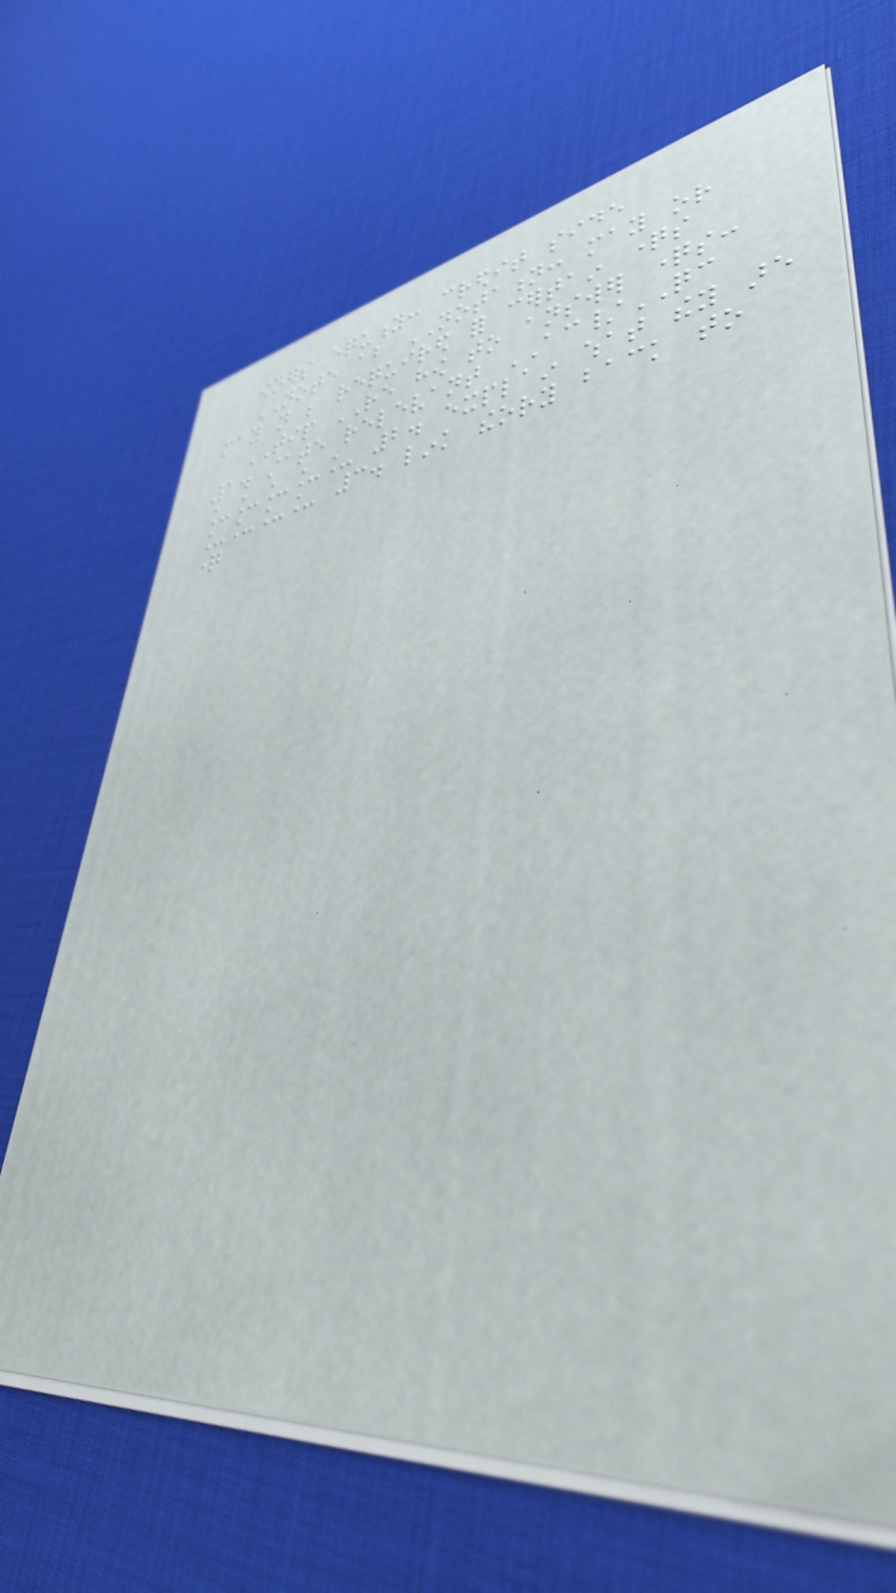owners equity: credit side
NOTE about NOTATION: may or
may not be required for certain questions
TIP RE how to answer questions:
1. state relevant AC/QC
_____ 2. explain what they are
____ 3. link theory back to
question
